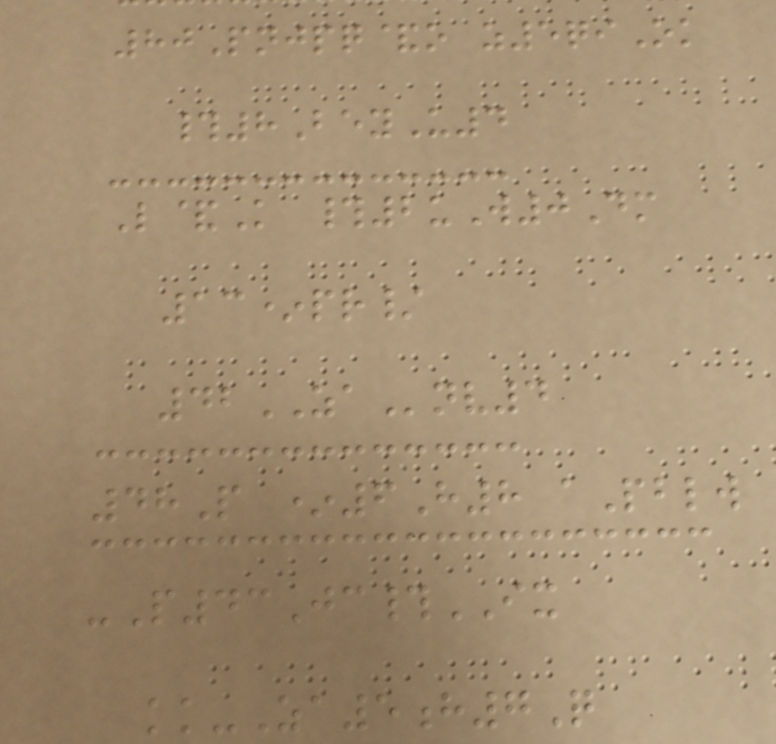80Pnjpq&o z5qiOk
#8BeyU4
L&K #2uW0Dm
13*pr/
42ZAnv4
48P *6H8 aPblw
-P43Jc#IX
kk-Za5h7Q
